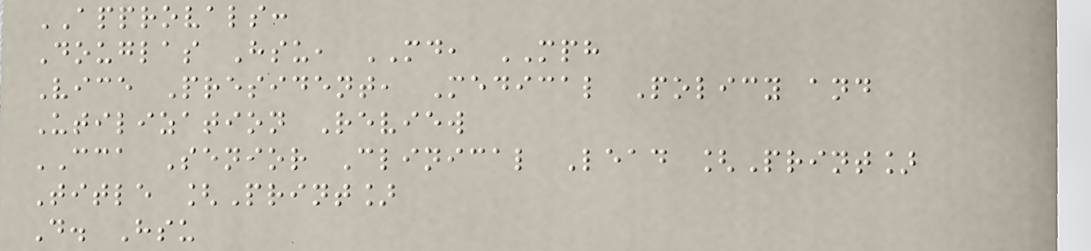APPROVALS:
Douglas Hsu, MD, MPH
Vice President, Medical Policy and
Utilization Review
CCA Senior Clinical Lead [Print]
Title [Print]
D. Hsu
